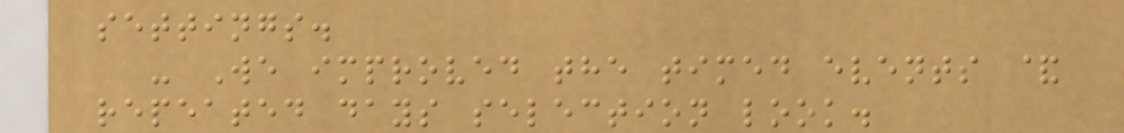settings.
- We improved the timed events &
repeated days selection look.
